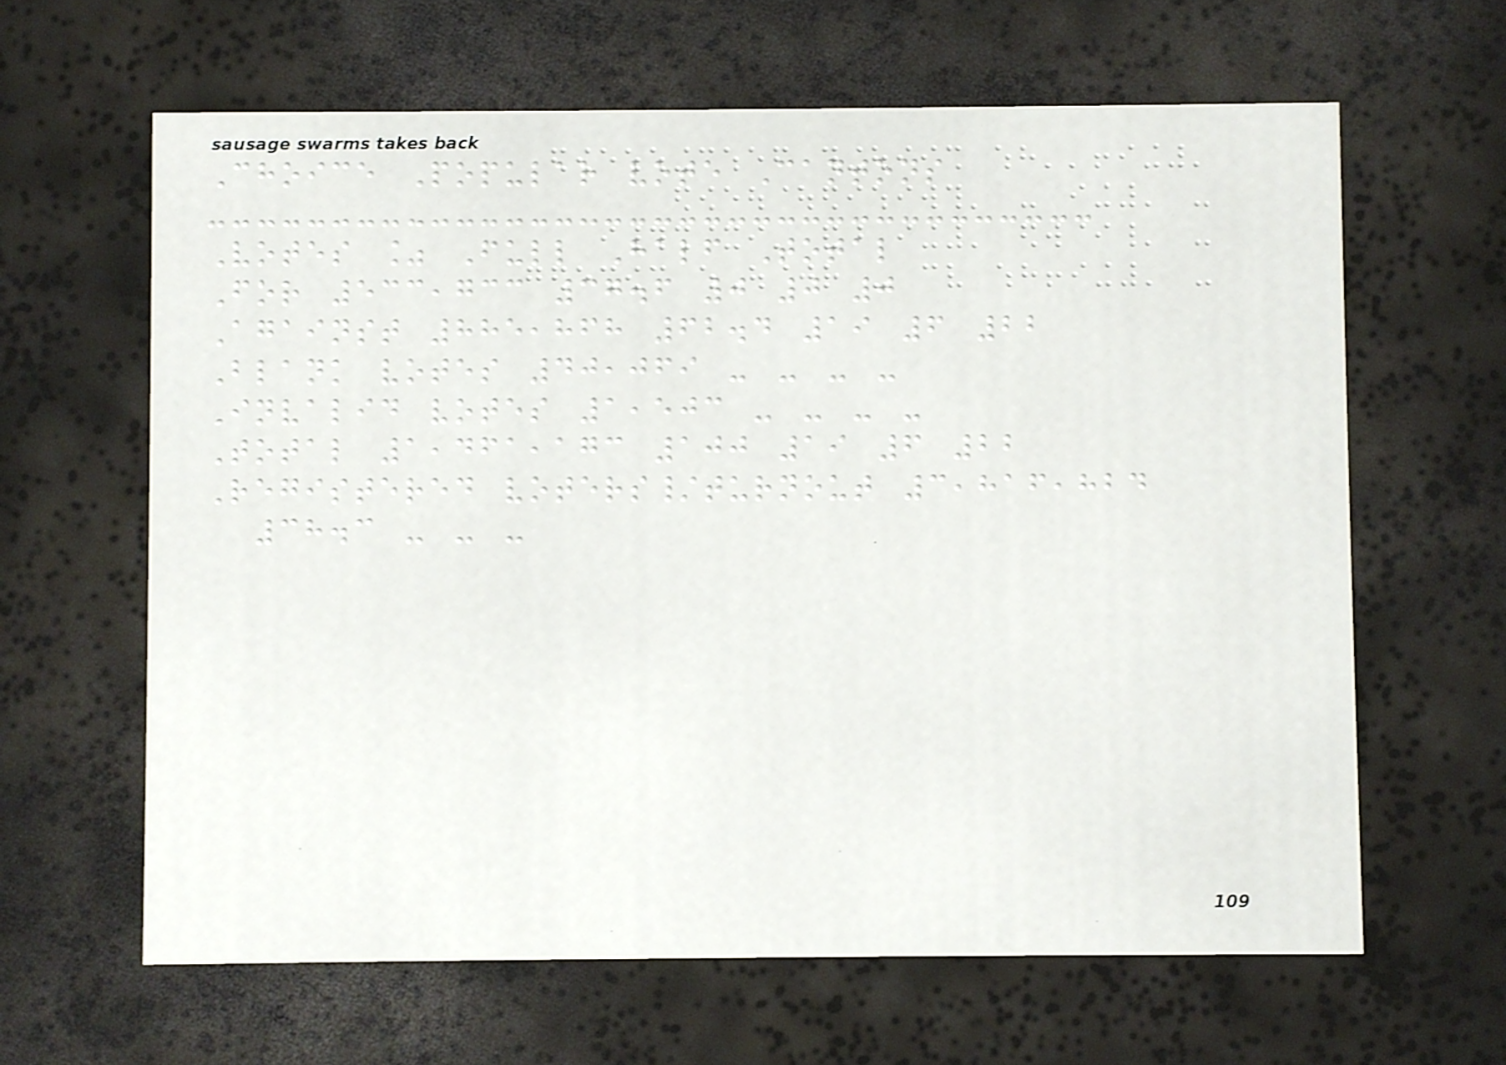Choice Popular vote Cantons
Votes % Full Half Total
For 533,733 37.6 0 0 0
Against 885,868 62.4 19 6 22
Blank votes 40,069 - - - -
Invalid votes 1,503 - - - -
Total 1,461,173 100 19 6 22
Registered voters/turnout 3,816,824
38.3 - - -
